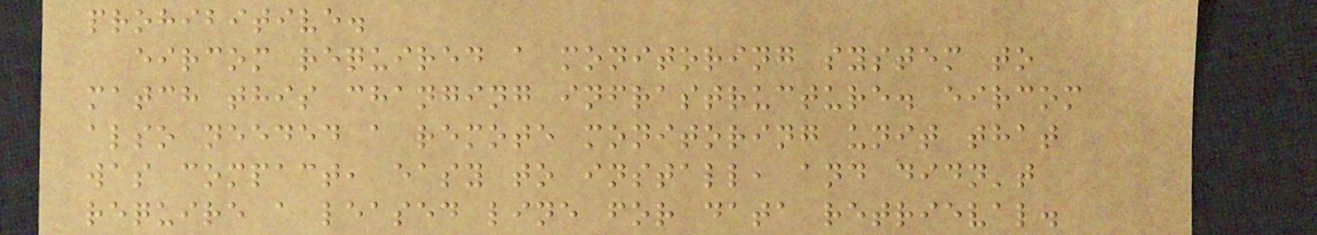prohibitive.
eircom required a monitoring system to
match this changing infrastructure. eircom
also needed a remote monitoring unit that
was compact, easy to install, and didn't
require a leased line for data retrieval.
